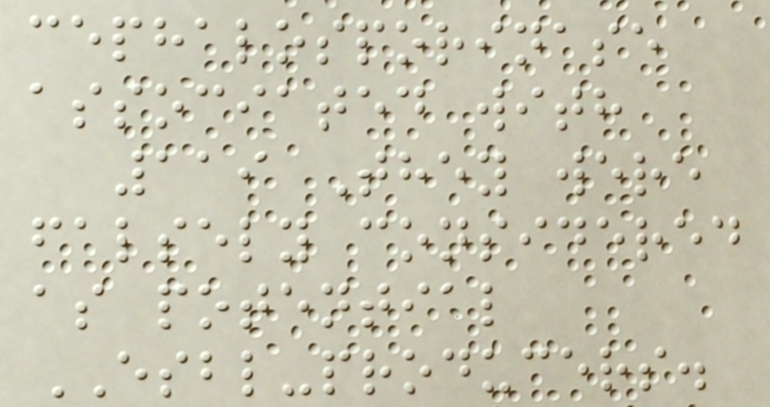cephalosporinase
associated with
119 They were
falsely considered
as potential
ESBL-producers.
